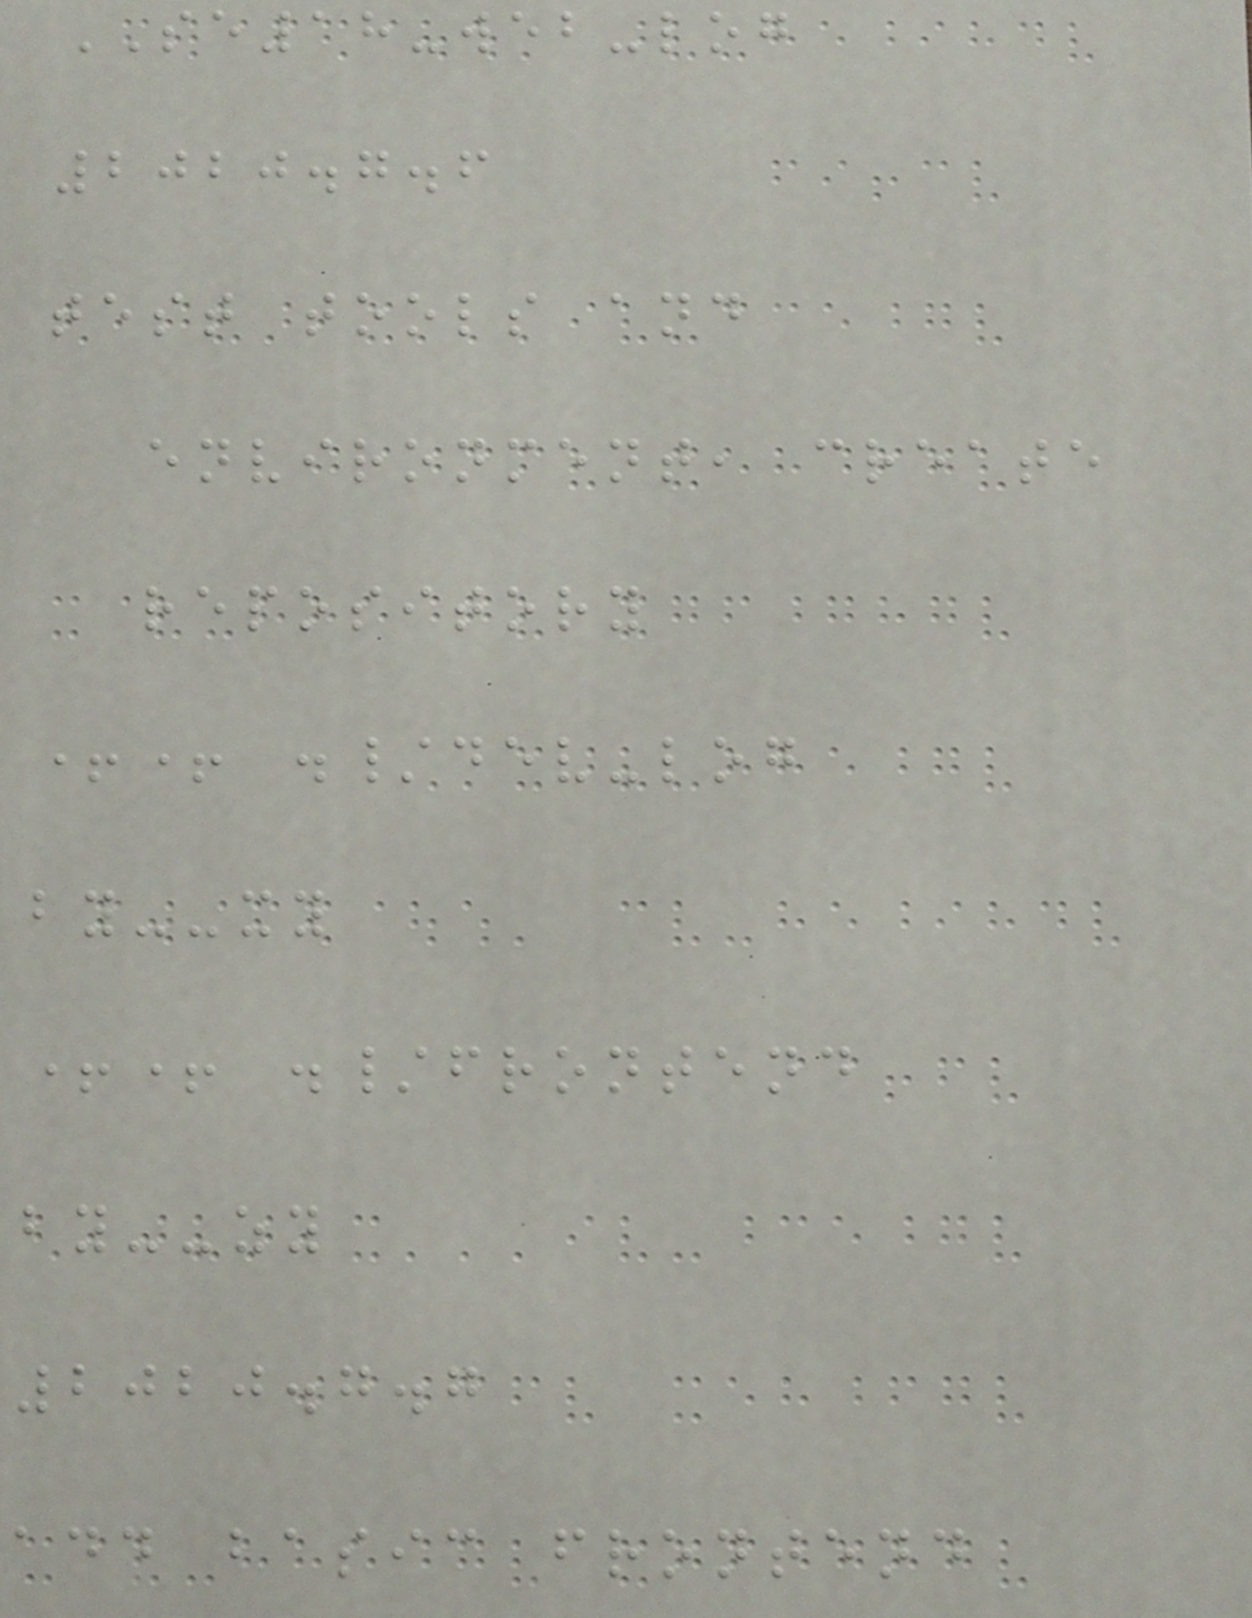SE18-web-log
2020.7.6
test tools and
environment, create
repository
++ ./dev-log
by--xy
++ ./frontend
by--zy
2020.7.7
add basic frontend
